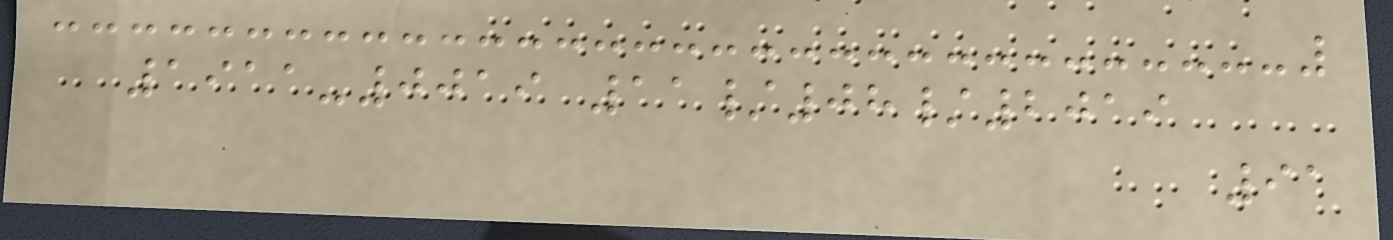1911-0019 11/08/2019
91
